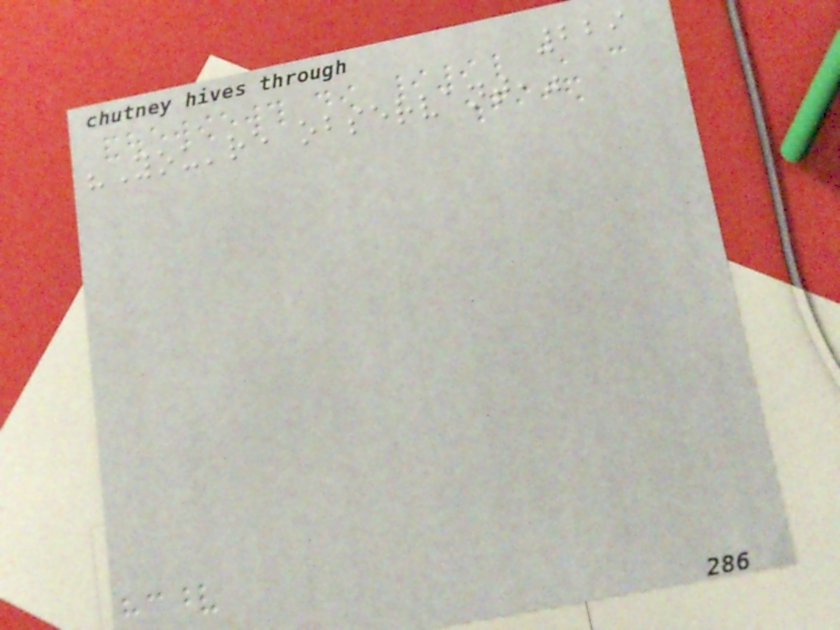229
"You're observant,"
